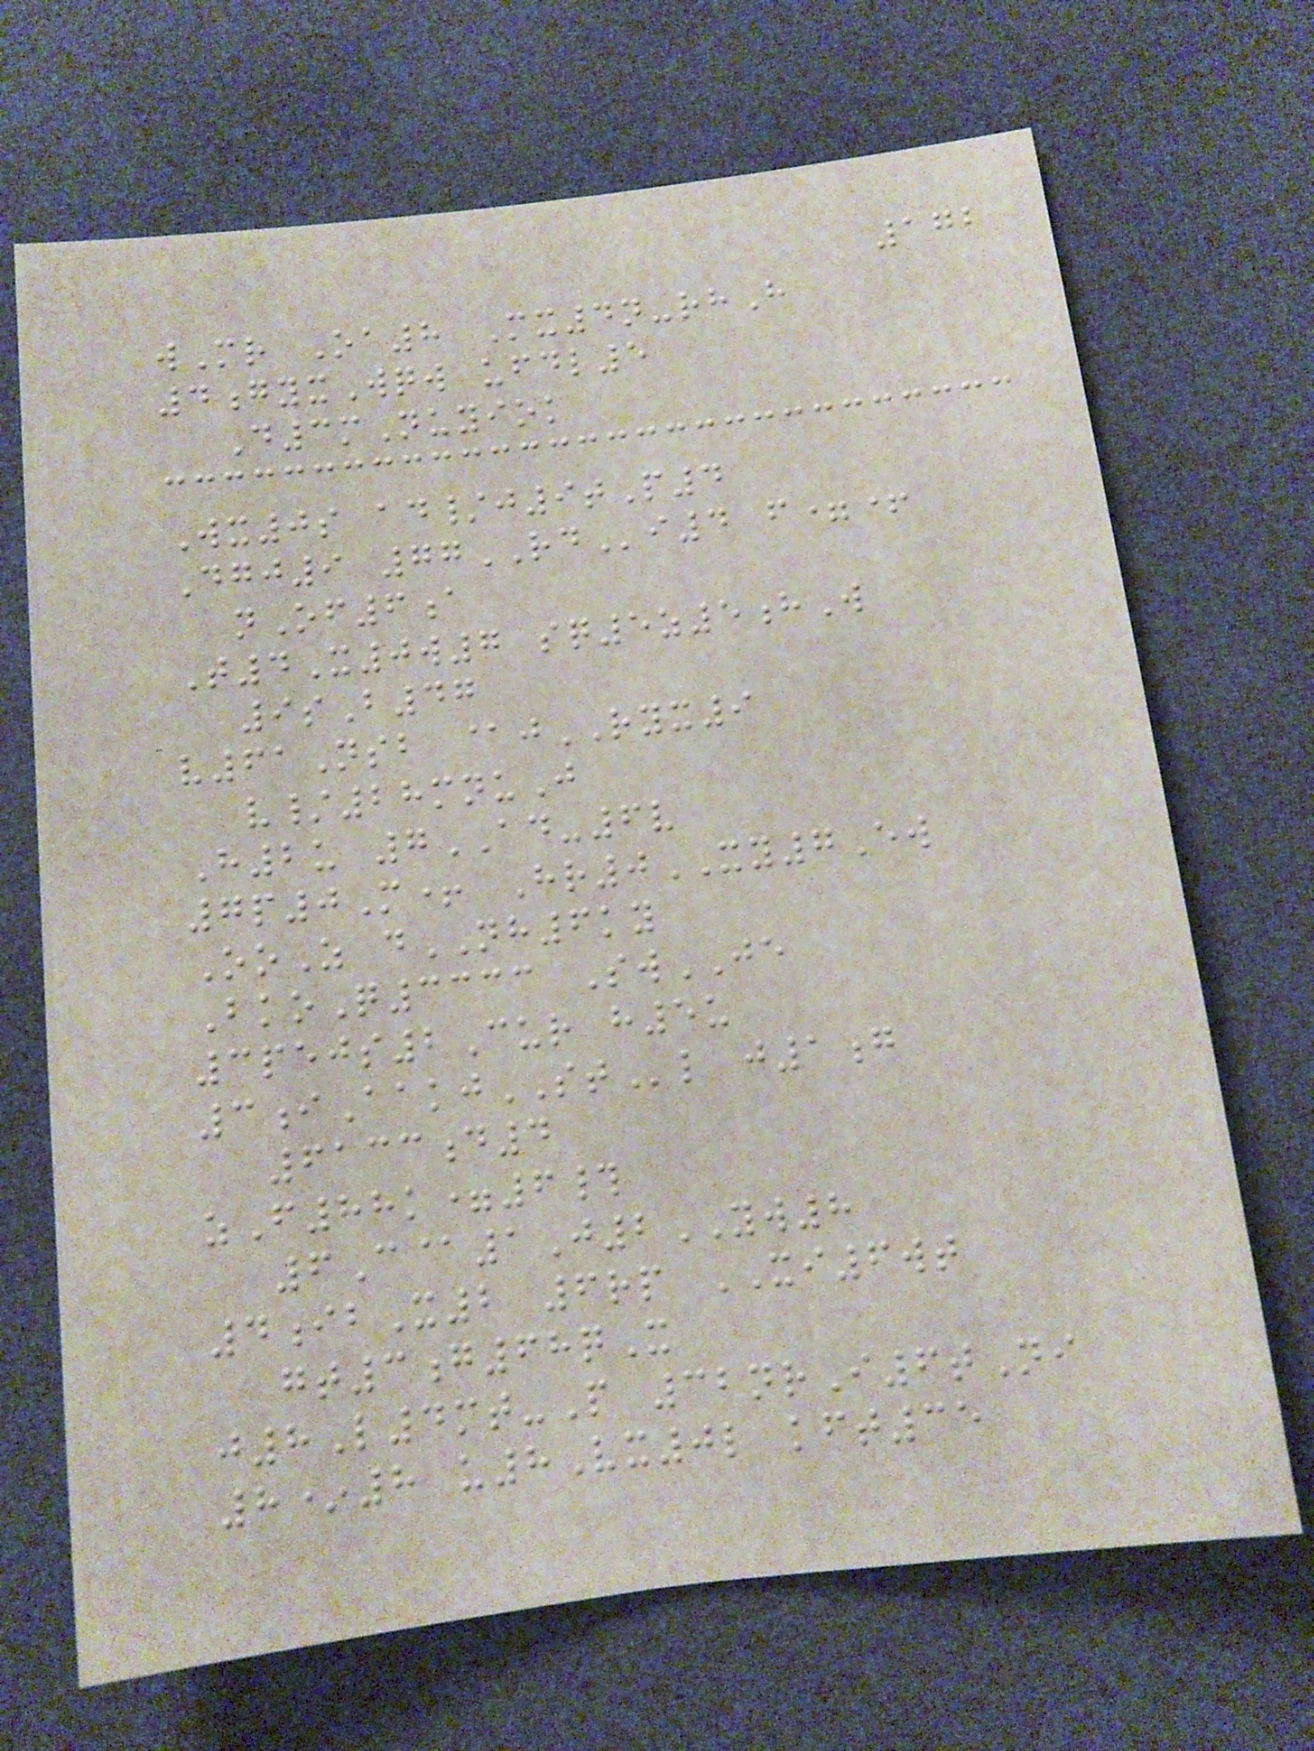172
wMr Oa8 Mx4n-rhH
4gyxWqw ufdl5
D3mNuyiok
Wx0s ad/j9tP4
Dgj9 77RDi4 f=+
nOf6a
T4X0w7 sq5z5hW
9sB47
v61Nsb @jRYX9
v/28mnuJ
H2u 7AD-6v
7p0M+ Hr0XY7Ew
OoZ dNH6ky
BkoQ3333 SwJE
3pejs2Cur h5u
3iAakjSTl j1g
6133d4
zF88k=6#
6C@1J2YW8
4ibX2 6rp XI6wt
gt3g68qX
j8L4mt-P 32nrI6tNi
8*8 u8Vx0l kft35
